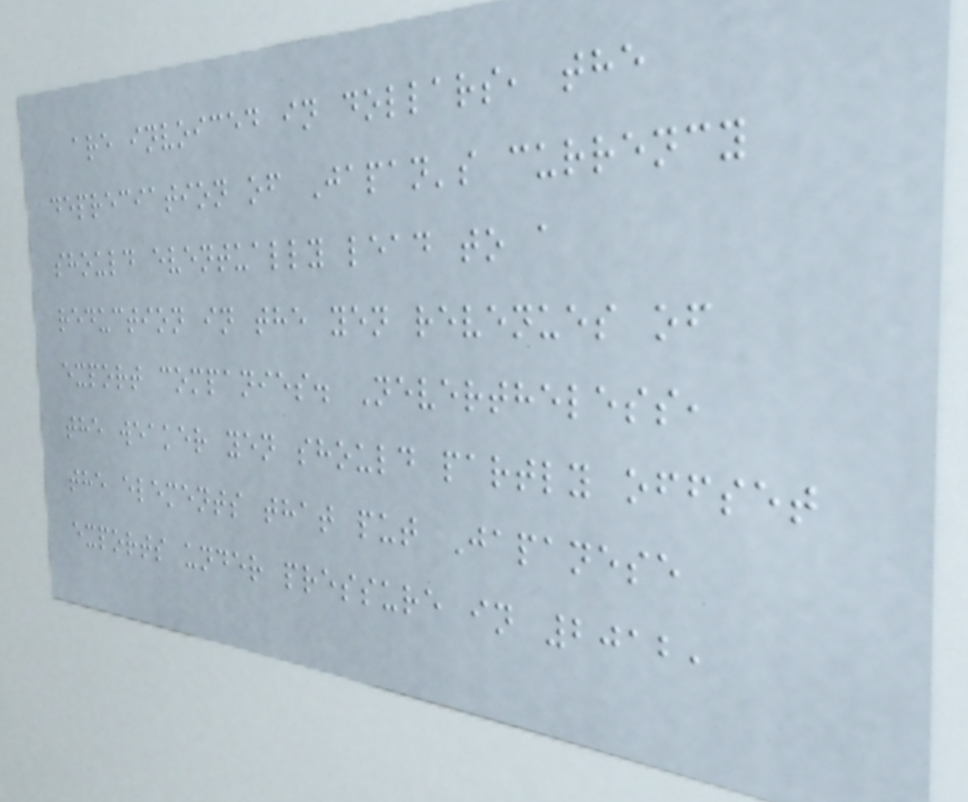are invoiced in dollars, the
depreciation of Japan's currency
should eventually lead to a
reduction in the yen revenues of
export companies. Nevertheless,
the weaker yen should partly offset
the elements that put Japanese
exports under pressure in 2012,
